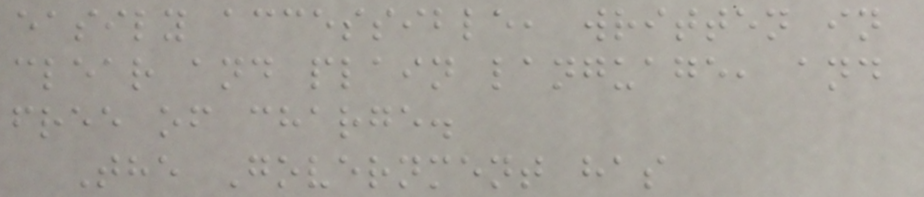easily accessible, written in
clear and plain language, and
free of charge.
The Government has
